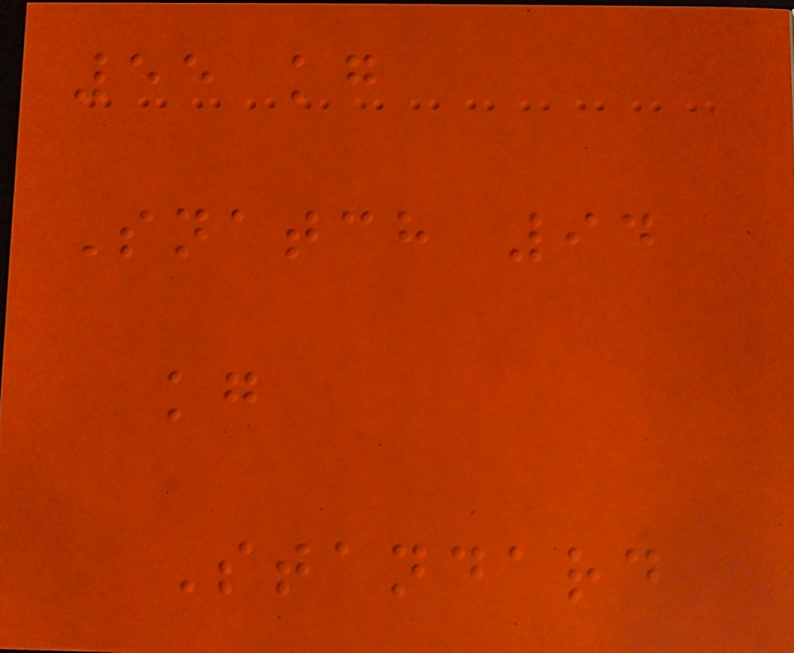55 kg
Snatch 94
kg
Standard
